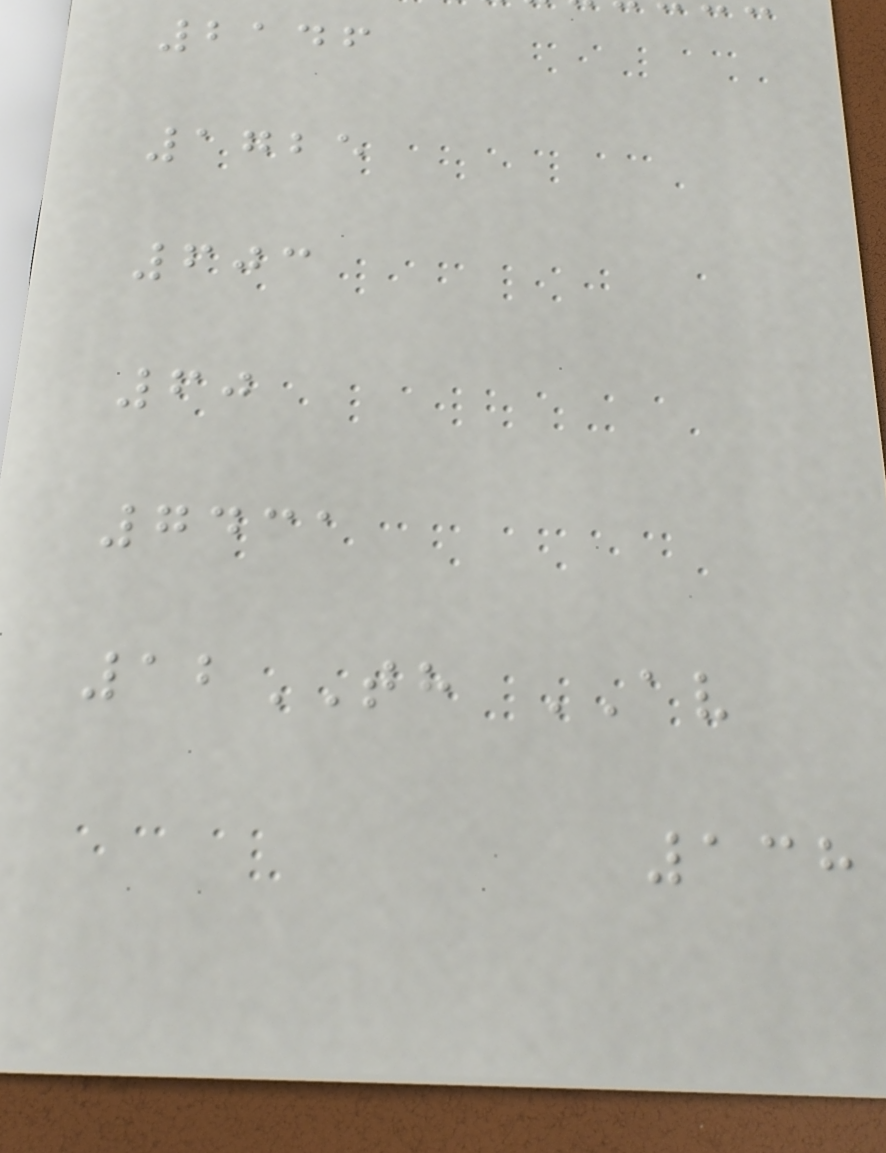2146
1725
603
60
7431
12TH AV
138
